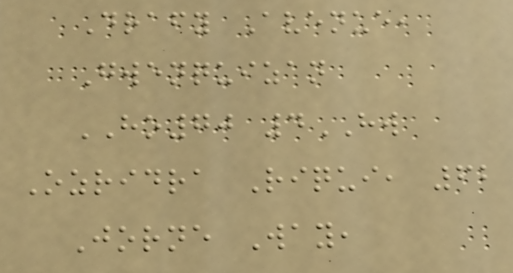Drafy Avenue,
Gwenquizan
HO70 4HW
Ozridra Riqui, 62
Jorne Way,
